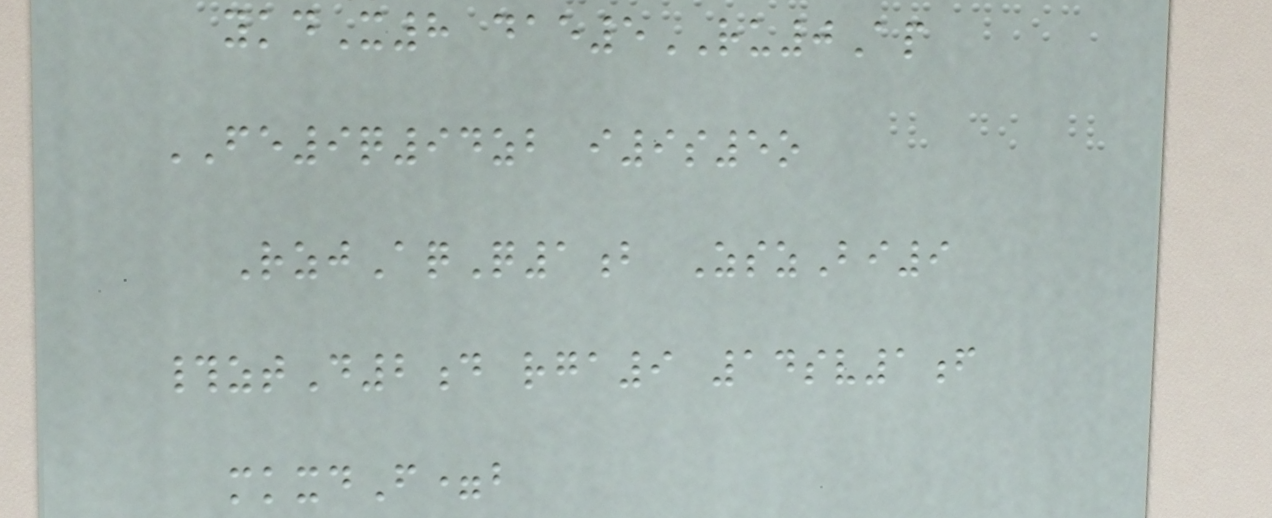ykdX8 dae5RU0Ap
FE9q94zb i9s5o
RzjAqQ1b ZszBi9
#ztD2d rga9 14sv1f
mkxdF=b
